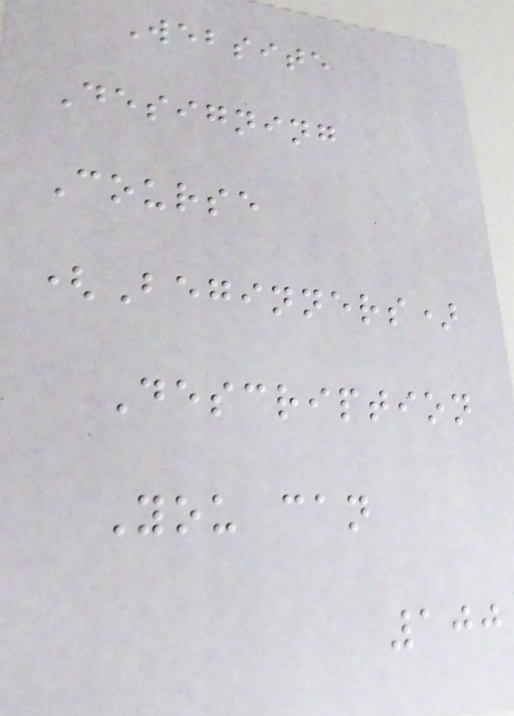Website
Designing
Course
(Beginners)
Description
You can
100
